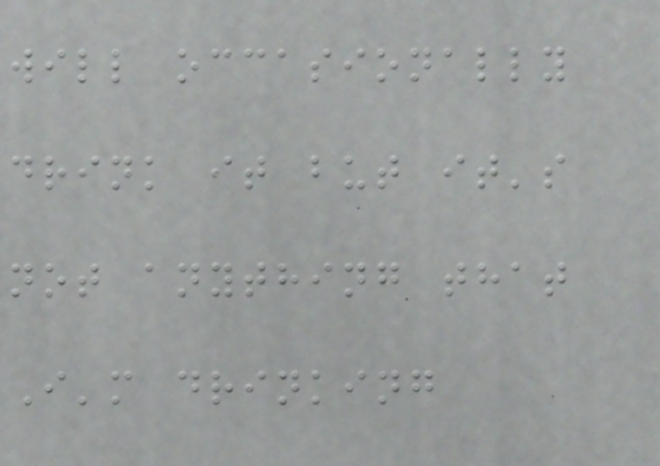will occasionally
drink it but it's
not anything that
I'm drinking
